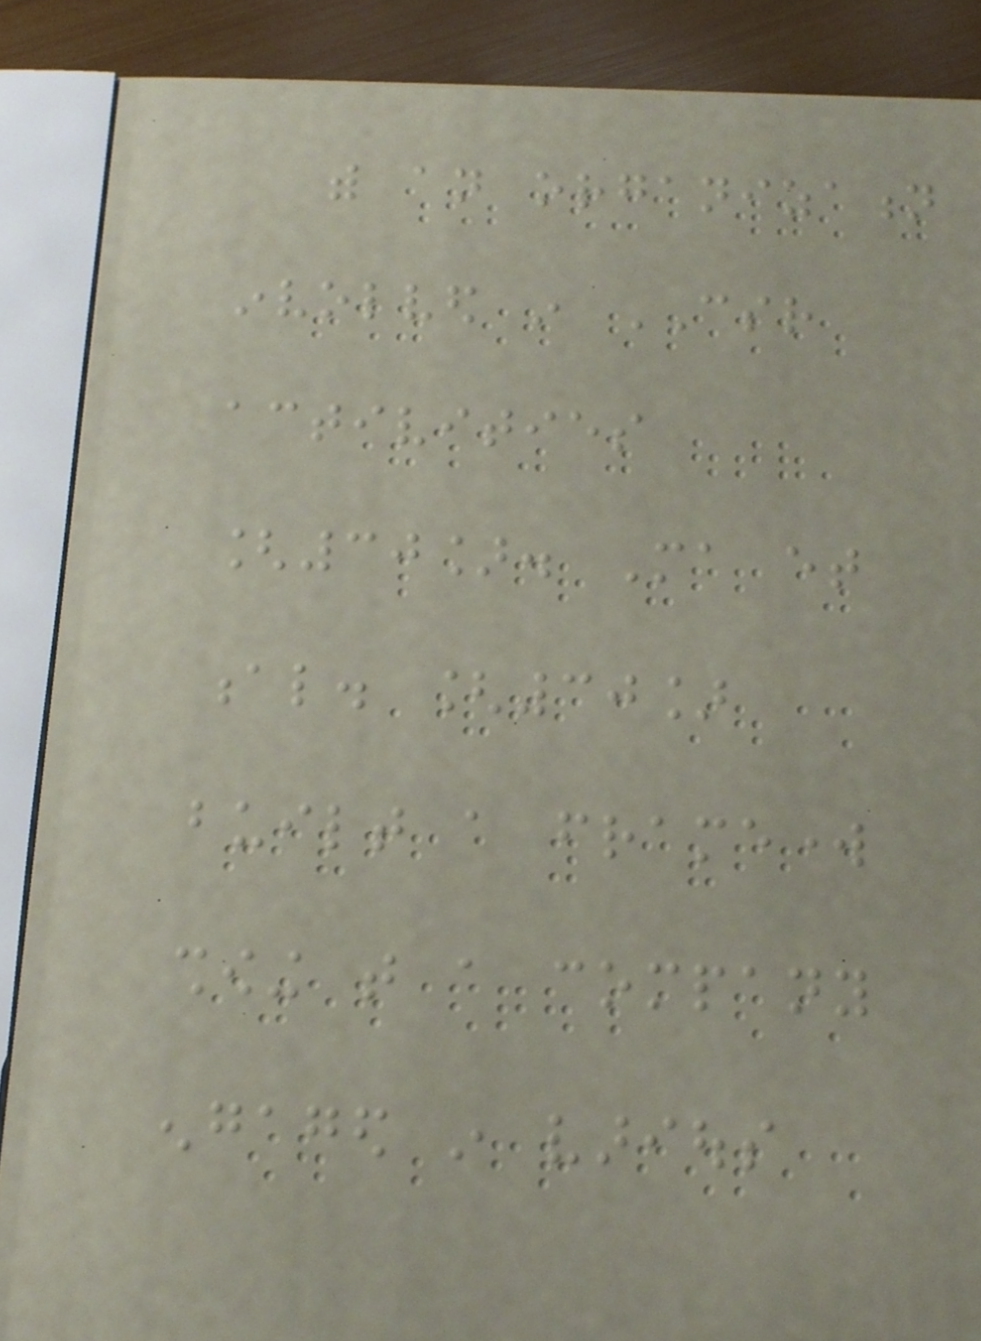with an organization
involved in CSR
activities
[30]. Ma et
al. [30]
built a framework
showing that a company
engaged in various
